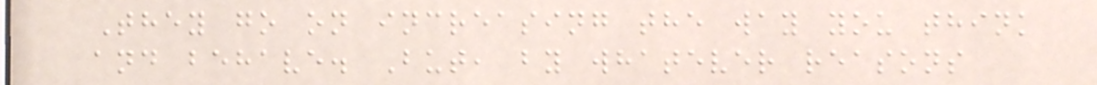They go on increasing the way you think
and behave. But, by whatever reasons
